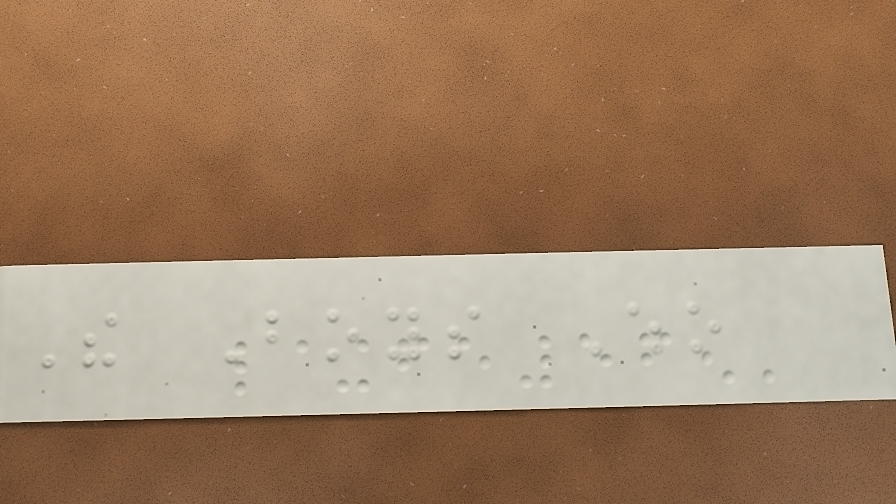The Boys Who
